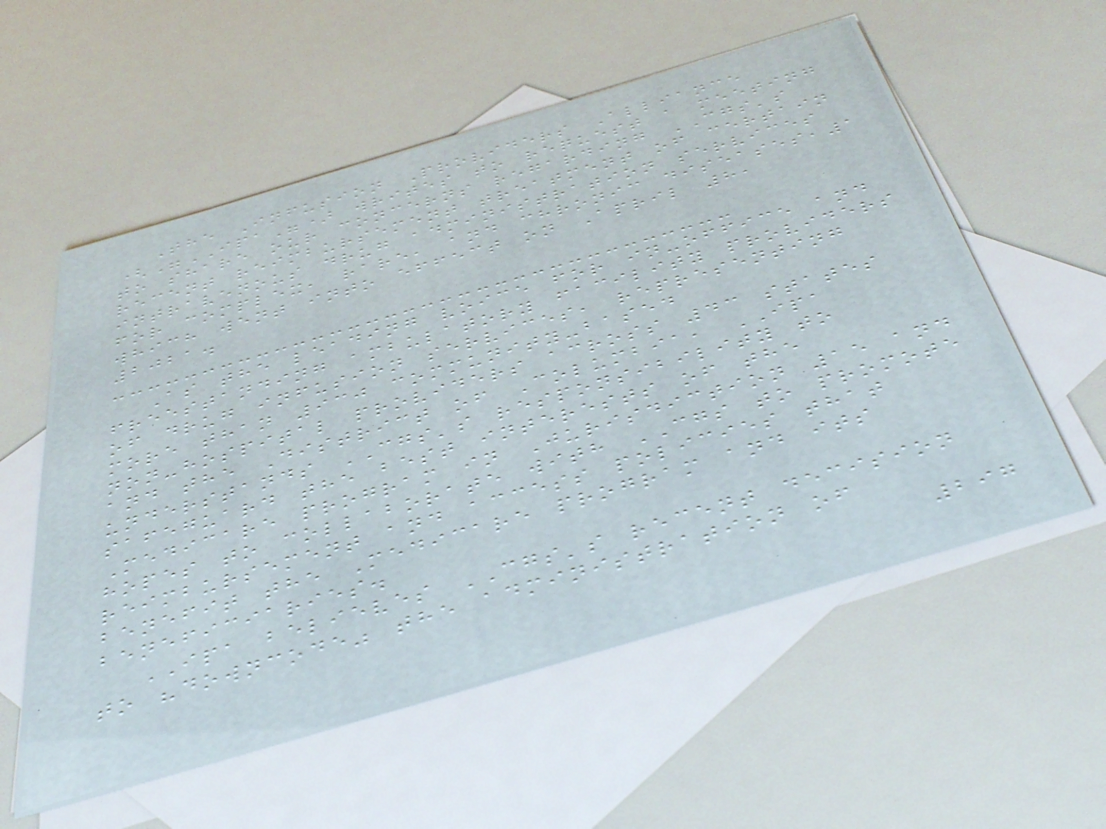The Infusion Providers Alliance
("IPA") writes to request a meeting
to share our concerns regarding CGS's
recent reimbursement treatment of certain
intravenous drug administration services
for complex, rare, and chronic diseases,1
which went into effect on April 8,
2021.
As the leading voice for in-office and
freestanding ambulatory facility providers
of drug infusion services, representing
more than 930 community-based
non-hospital providers across 43 states
and the District of Columbia, IPA
understands CGS's responsibility to
safeguard the best interests of the
Medicare program in Jurisdiction 15 and
hopes to collaborate with CGS to promote
reimbursement and access policies that
benefit the Medicare program and its
beneficiaries.
IPA believes CGS's recent decision
to "downcode" the administration of
297
